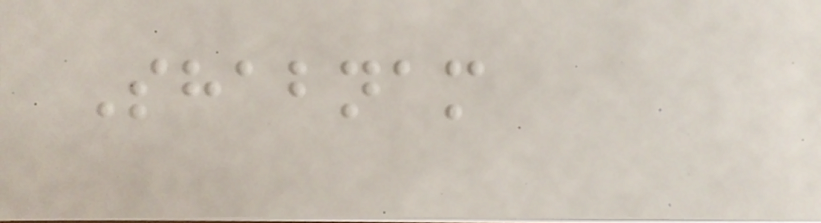Shabnam
